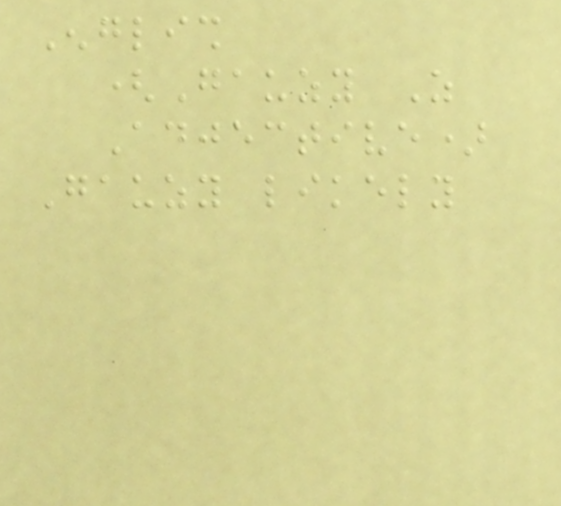English
(Gauzy As
Adjective)
Gauzy likely
